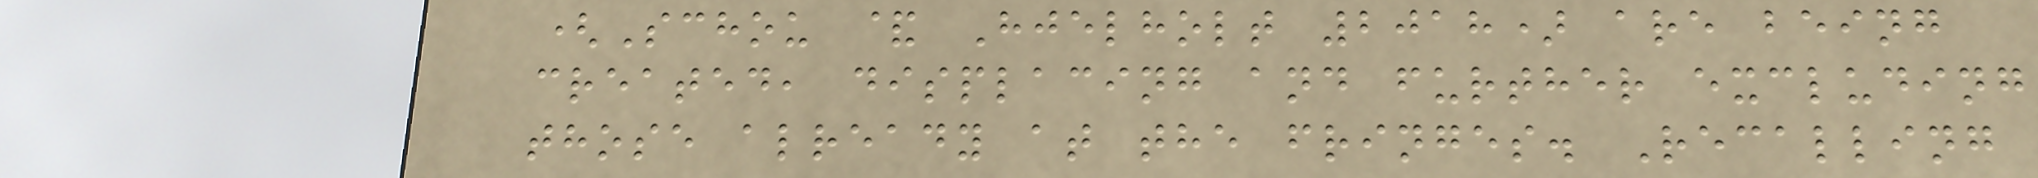(Schou & Hjelholt 2018) are being
created, displacing and further excluding
those already at the fringes. Recalling
